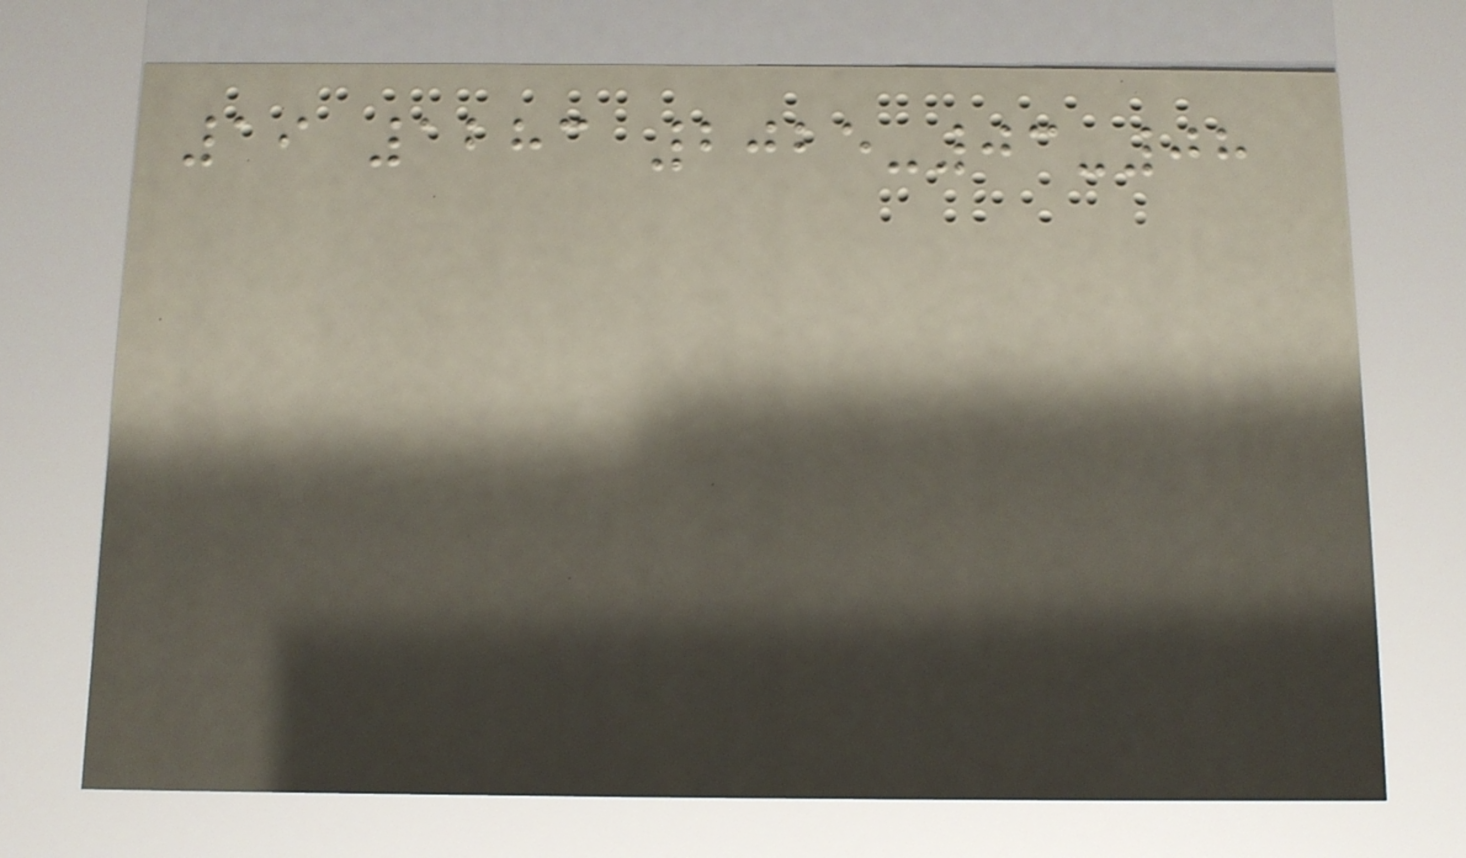19 1283 2025-03-08
